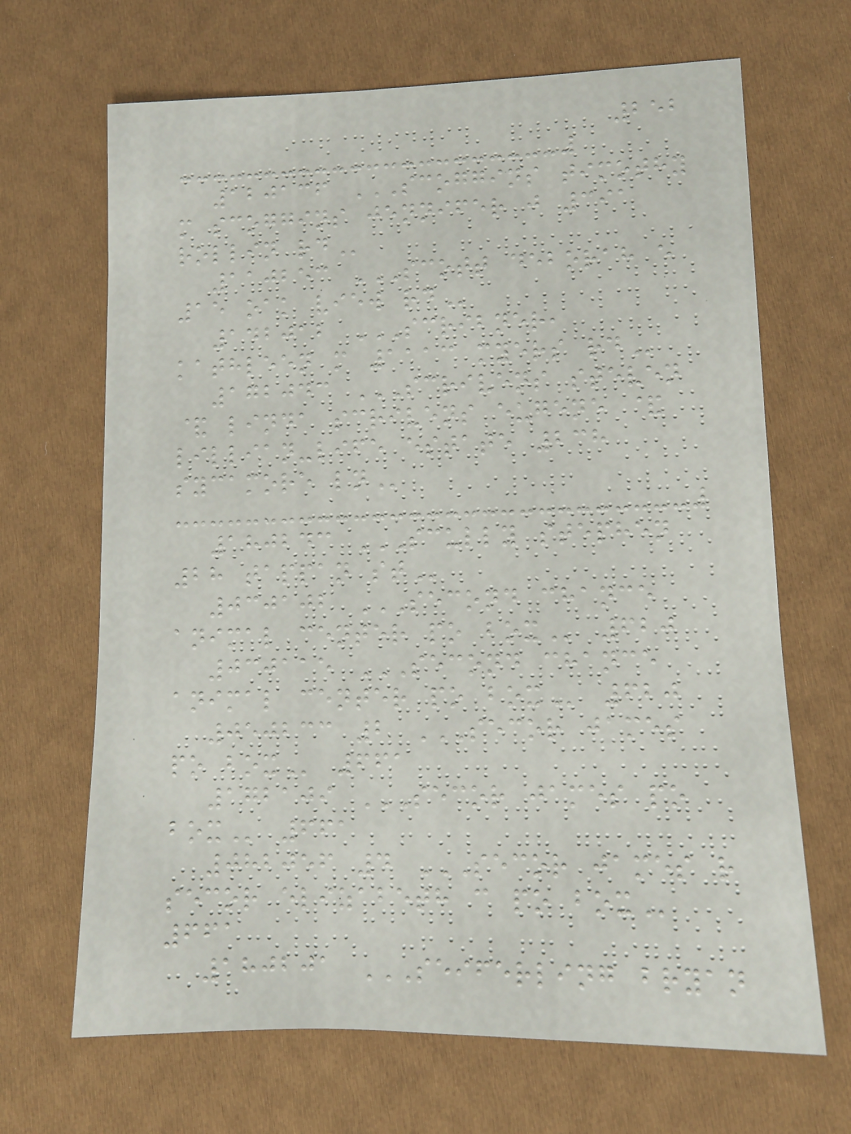252
120136 SCOGGINS TIMOTHY
M SCOGGINS JENNIFER J 391
ROLLIN RD
110253 SCOTT DEBORAH E
15 OAK VIEW RD
142012 SCRIBNER,
KATHLEEN M 1113 MYERS RD
172043 SCRIVENS STEVEN
& LINDA SCRIVENS EUGENE &
LILLIAN-LIFE ESTATE 238
SYCAMORE LN
180243 SCULLY STEPHEN
28 TAPPAN ST
030102 SECOND CHANCE
ANIMAL CENTER PO BOX 620
030115 SECOND CHANCE
ANIMAL CENTER PO BOX 620
050233 2 SECOR JAMES
PO BOX 661
172109 SECOR JAMES PO
BOX 661
082056 4 SECOR JAMES R
SECOR ELIZABETH C PO BOX
661
180201 SEIFERLING BRYAN
